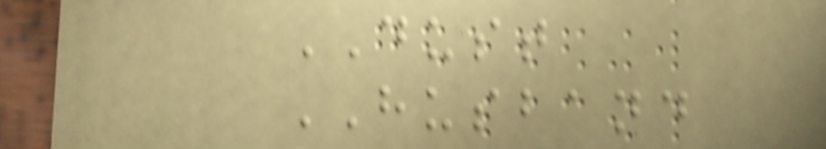DUST
HUSBAND
